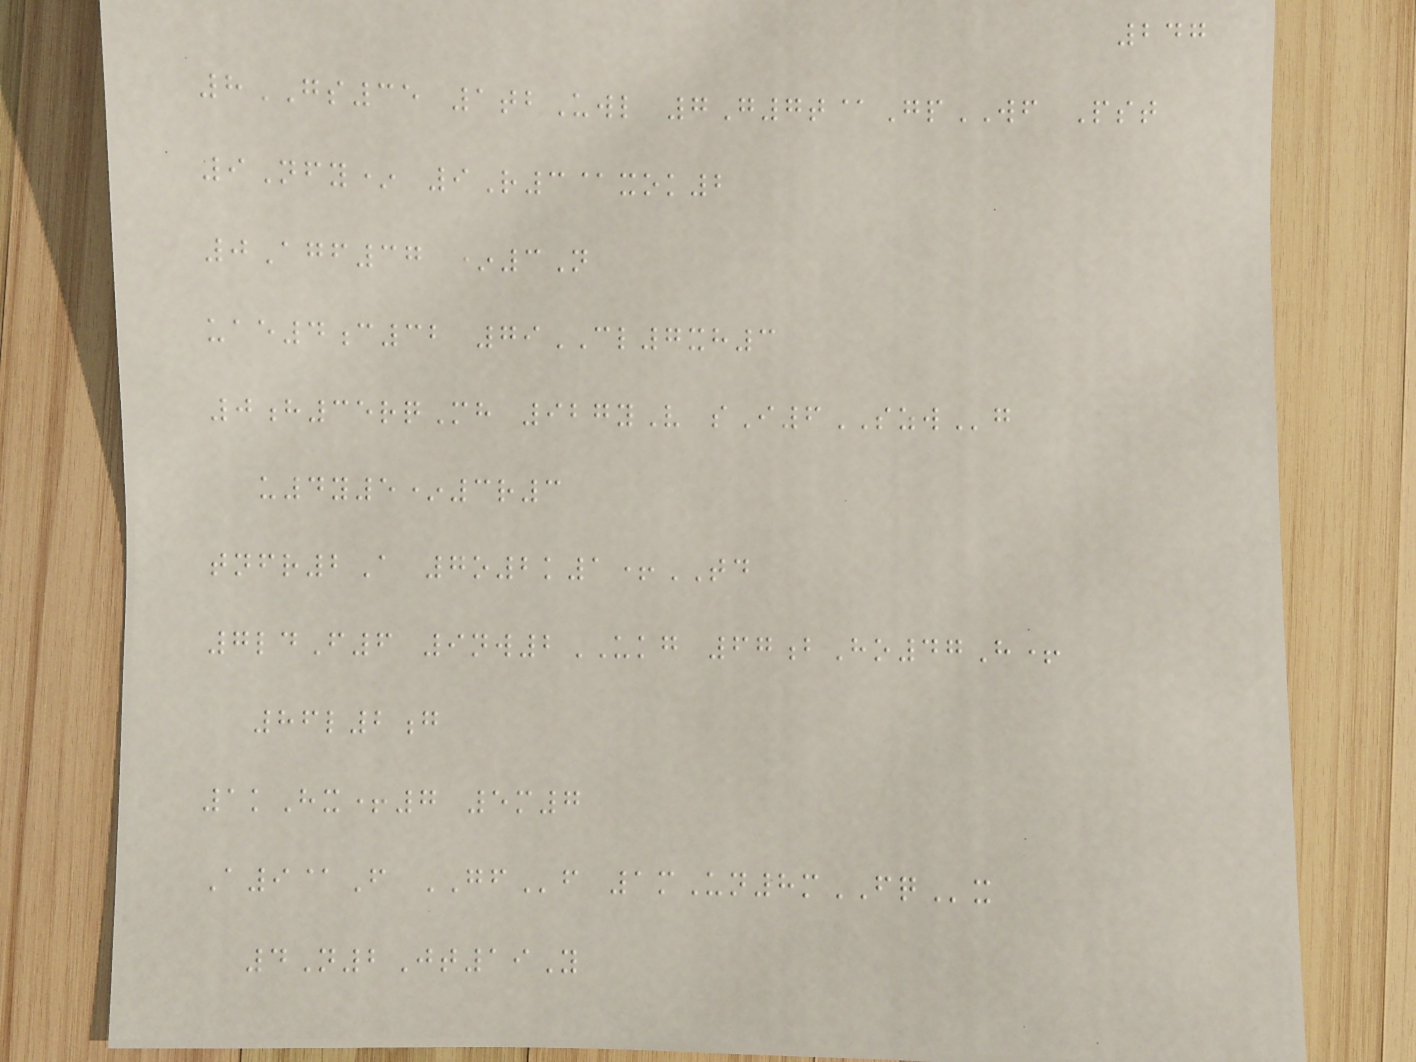247
8GS35 1tbUwl 7G7t@GpWF Pst
9Nfy* 9R3@xok2
0Agf37 *3N
uae4c32 79CL7xh3
0h35rqMh 927yV sI6SZWg
u4y5*3r3
tnfr2A 7o2k1+TD
7ldF6 9nw2UKG 67bHo47H+
86l2g
1kHx+7 5m7
A9@F GFf 1mUn8mFQx
4N2Jt19Y
